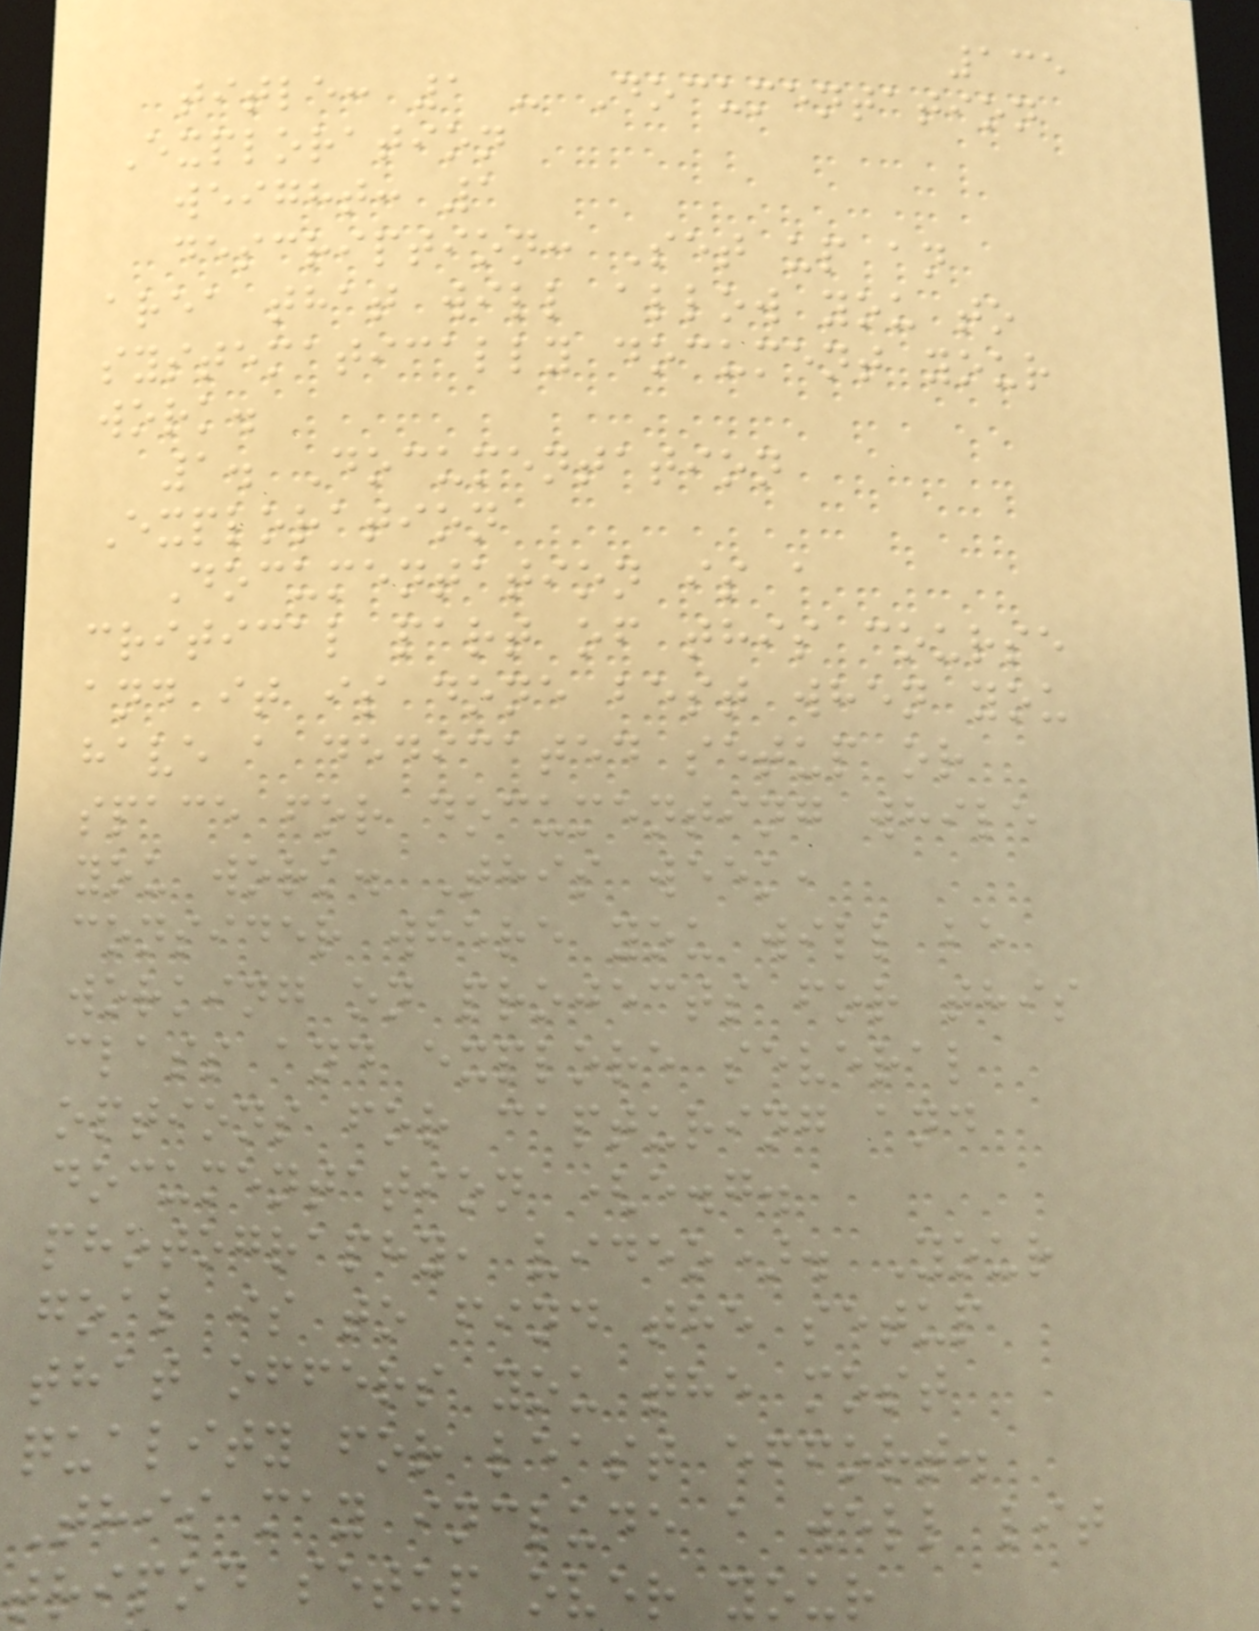135
title: 1 - Documentation
Exploration
weight: 1
description: Set up an
area that will allow you to
systematically document your
work.
1. Documentation
Exploration
Documentation is a
critical part of this course
and it is done best when you
have a dedicated setup or
space for documenting while
you work. This week,
consider where you will be
working on projects for this
class and explore several
options for capturing and
documentation (e.g.
photography, video). Your
goal is to find the setup
that offers you the most
quality for least effort.
This may include a well lit
tripod setup over your
